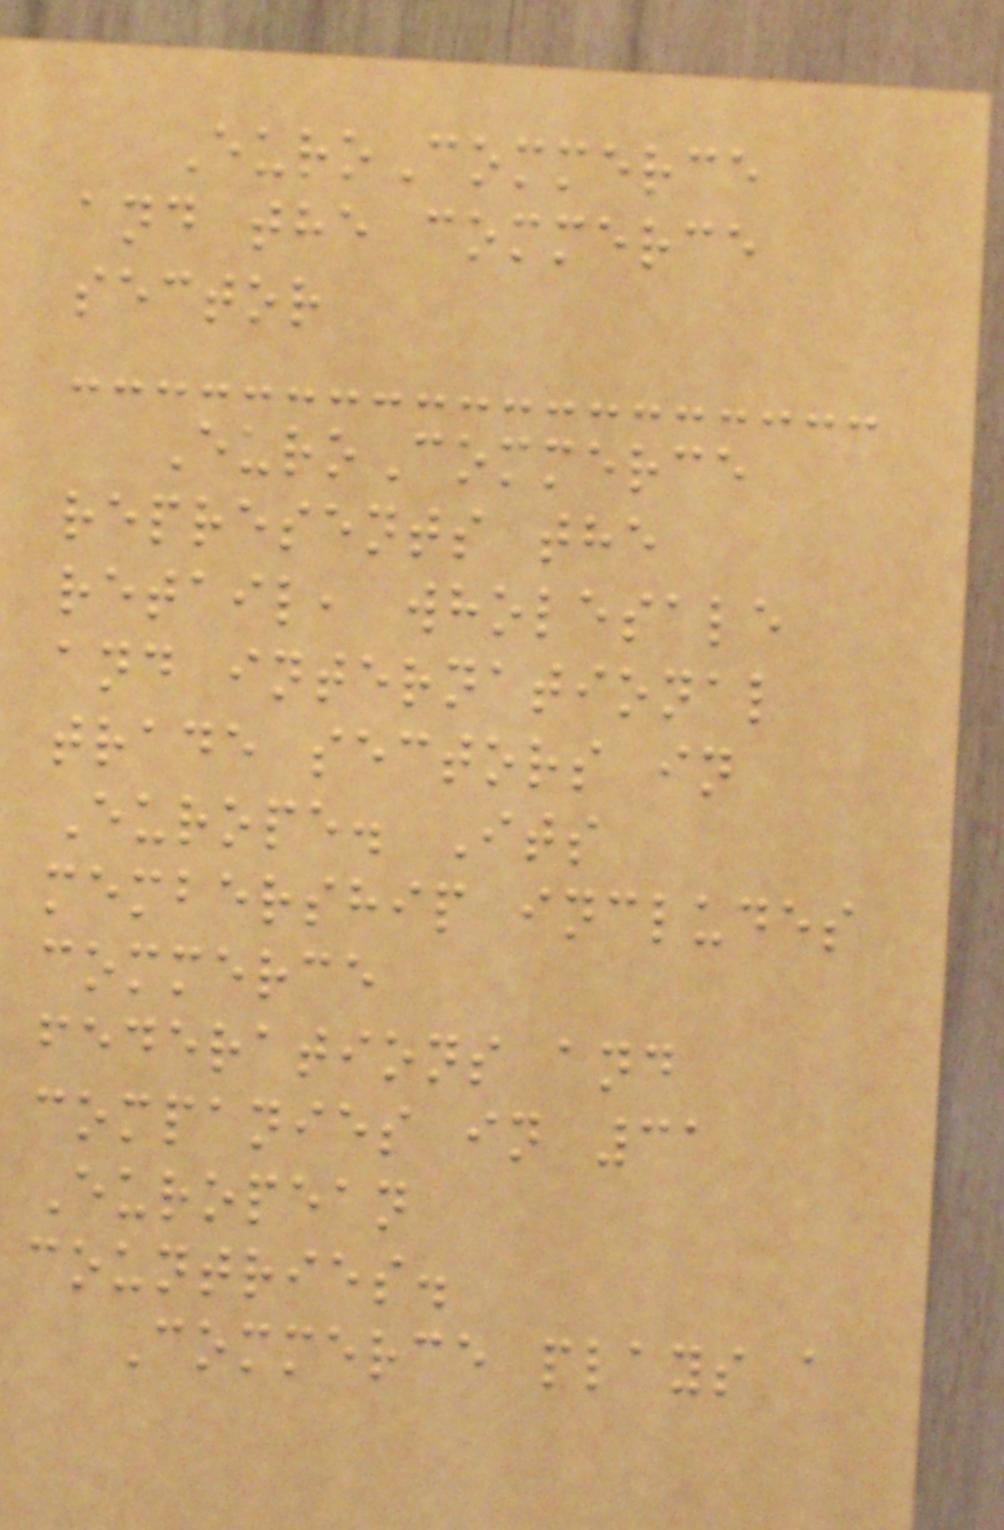EuroCommerce
and the commerce
sector
EuroCommerce
represents the
retail, wholesale
and international
trade sectors in
Europe. Its
membership includes
commerce
federations and
companies in 31
European
countries.
Commerce plays a
